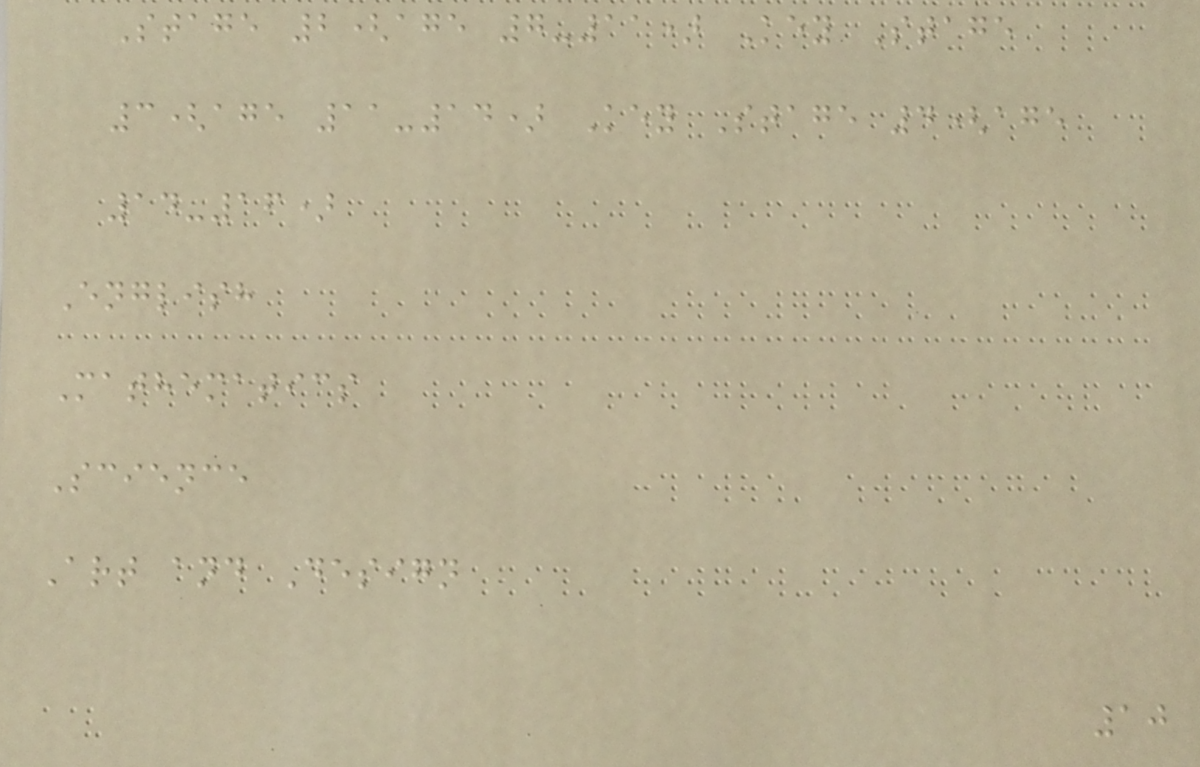Stage 2(age 7-11) Key Stage
3(age 11-14) Key Stage 4(age
14-16)
English
Mathematics
Science
Art and Design
10
